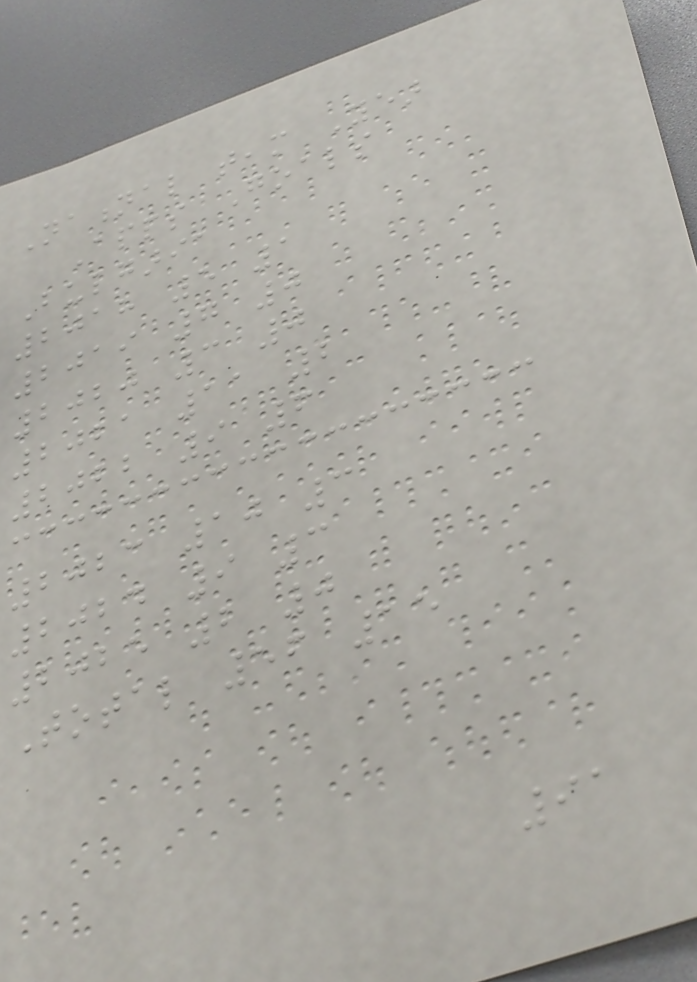National team Year
Apps Goals
Bulgaria
2018 5 1
2019 7 0
2020 3 0
2021 11 2
2022 9 6
2023 10 3
2024 9 3
2025 2 0
Total 56 15
91
